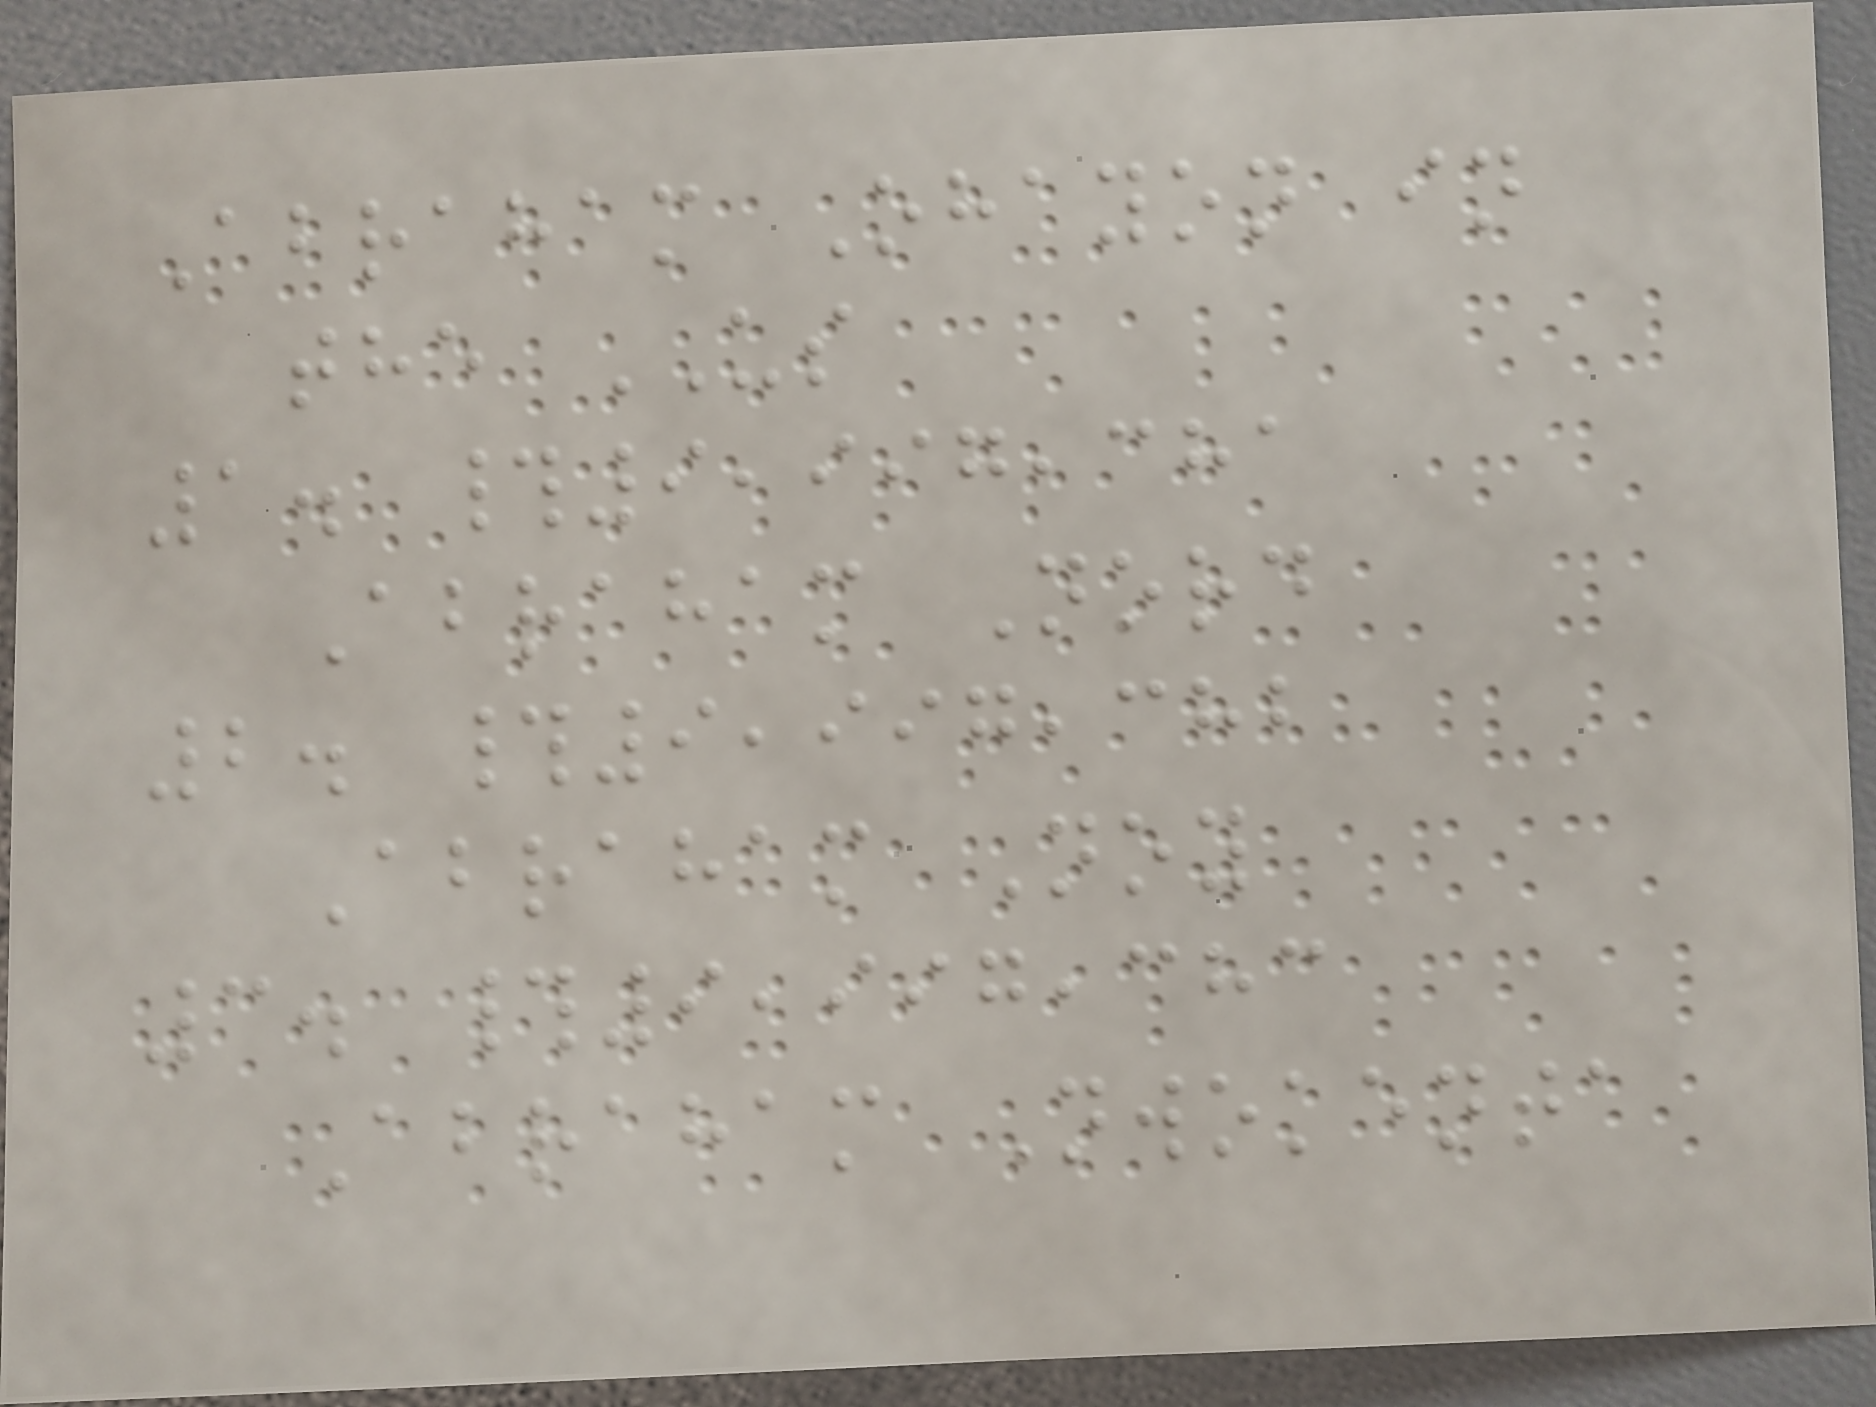Abraham Ohayon in
the US
1. #9,997,381
Abraham Nord
2. #9,997,382
Abraham Noy
3. #9,997,383
Abraham Nwokenta
